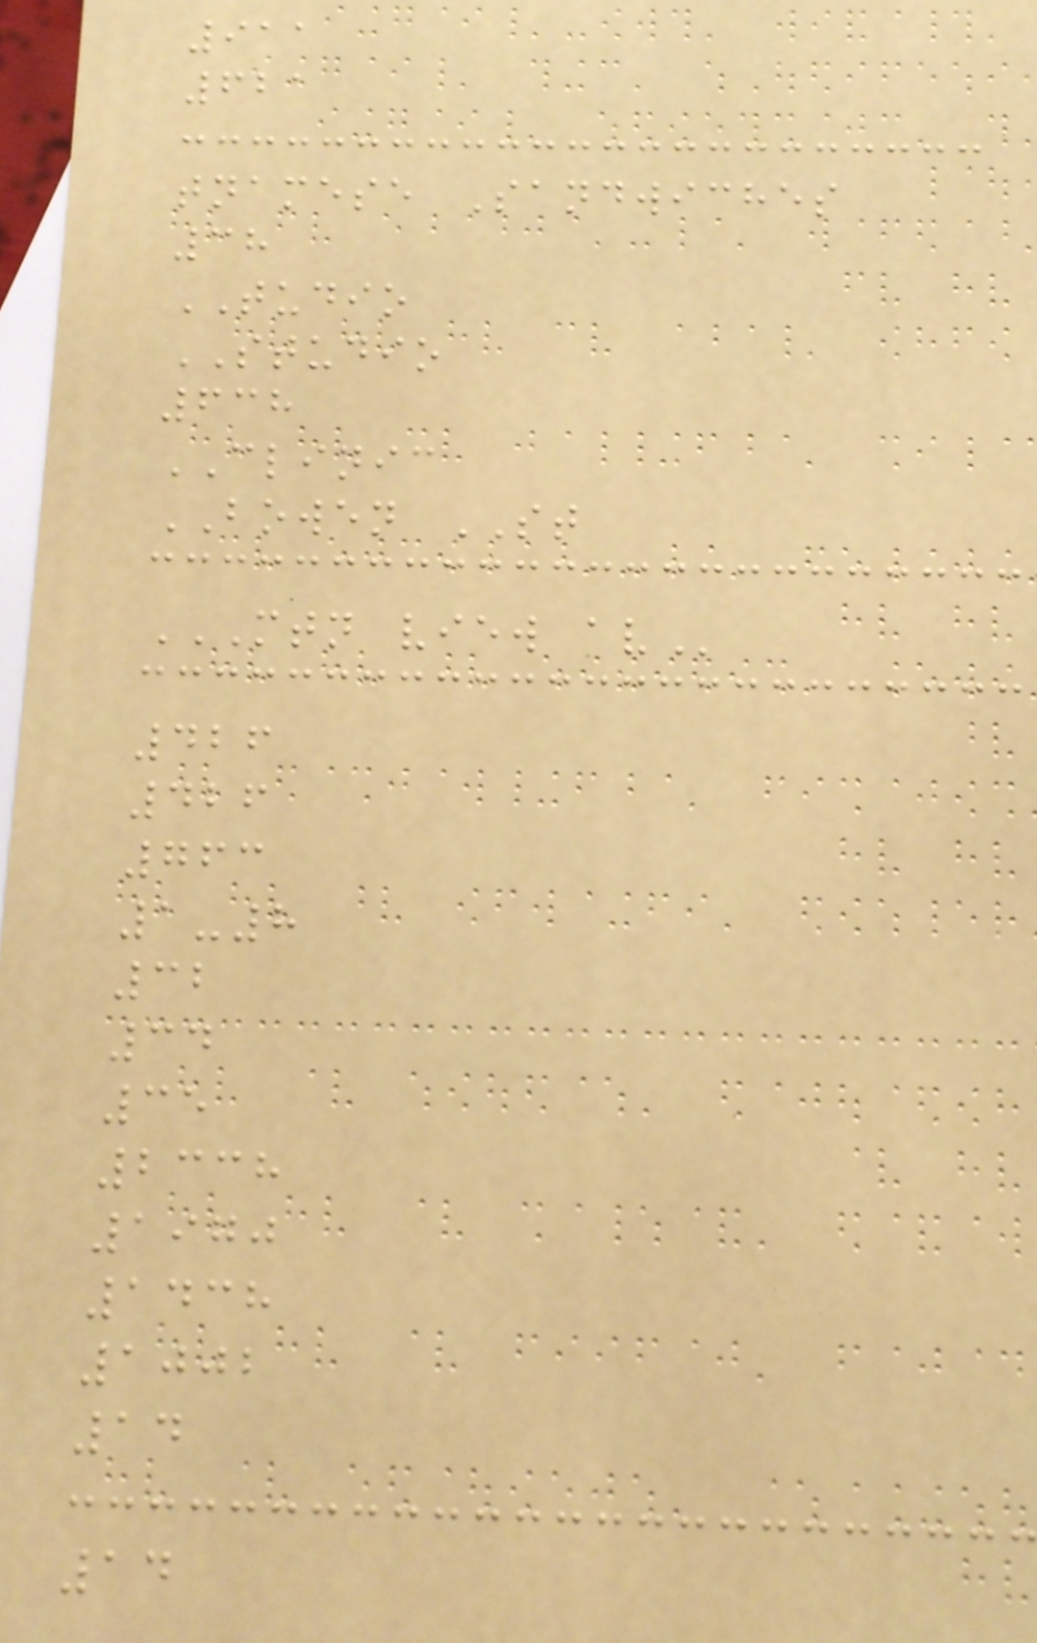911
621
tnamese Sandwiches
38
TUDIO
STUDIO
638
CLINIC
BOWEN ST
MTN VIEW AV
426
426
763
1-8
32
34
35
2338
1970
1438
1002
14
14
